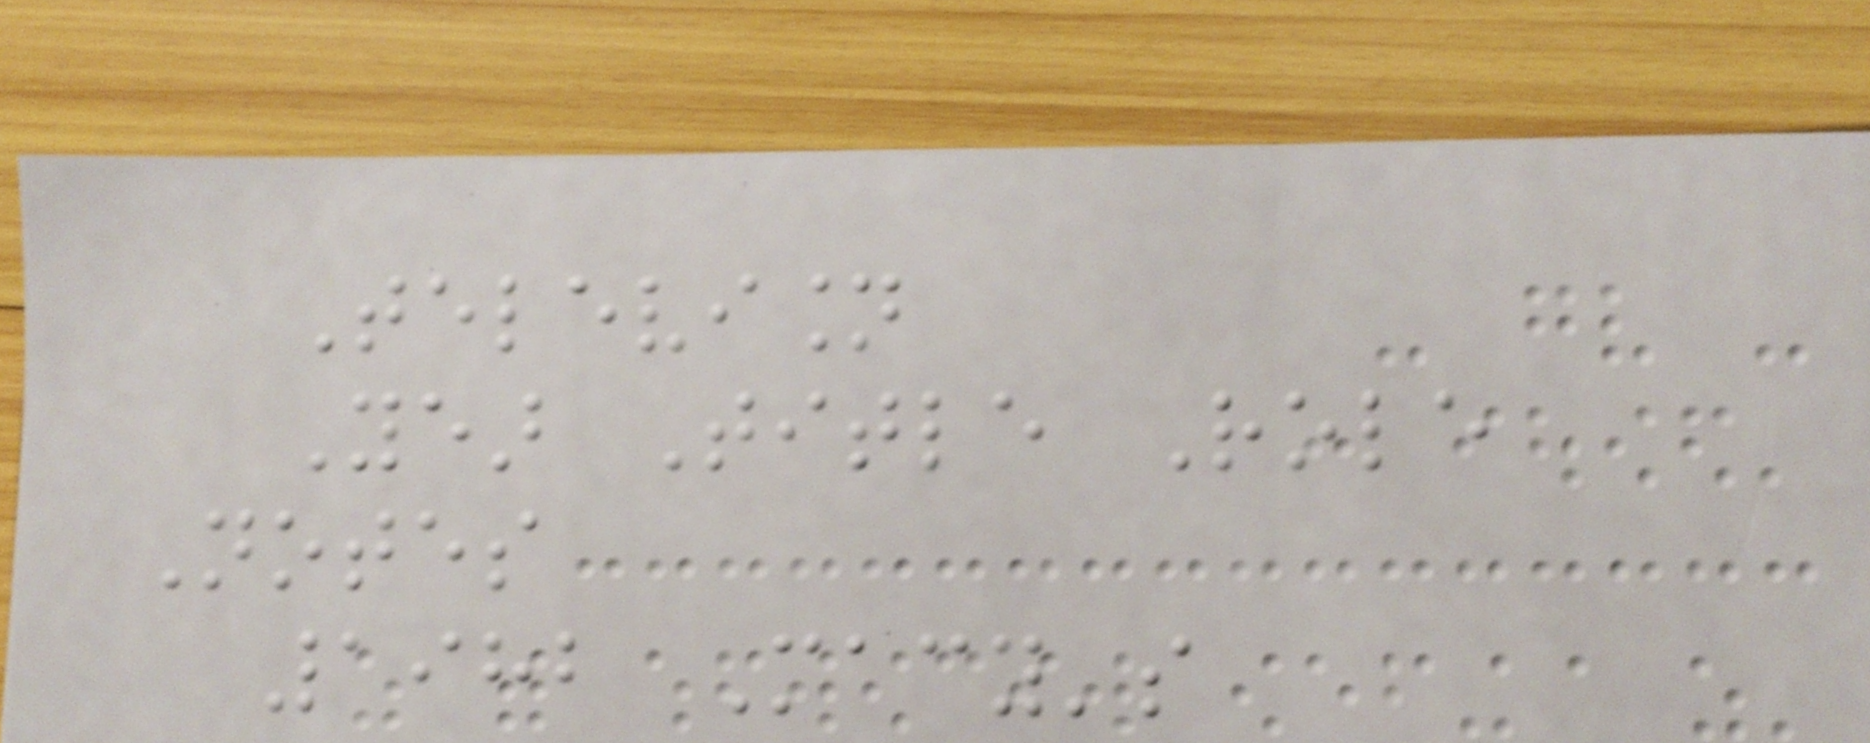Television
Year Title Role
Notes
1982 Macy's
